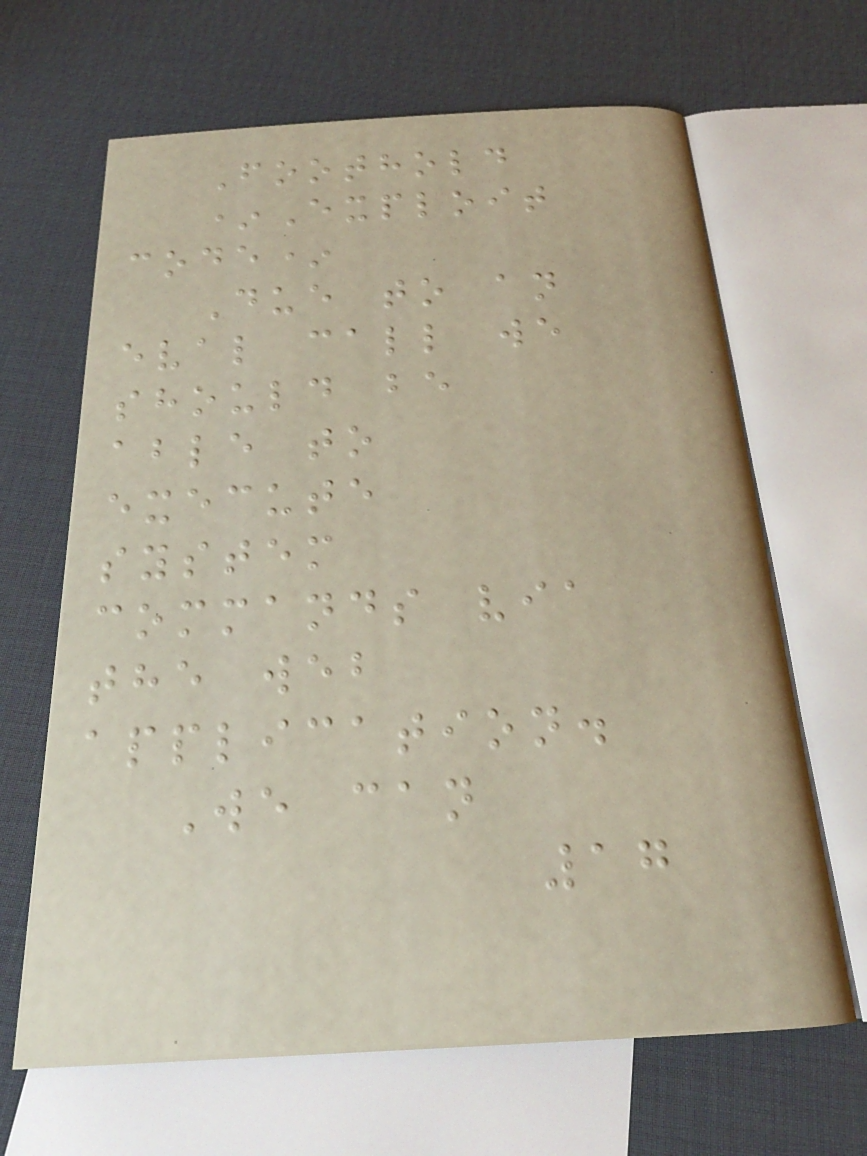Foothold
*Exploit
code*
Due to an
eval call we
should be
able to
execute
system
commands via
the web
application.
We can
17
